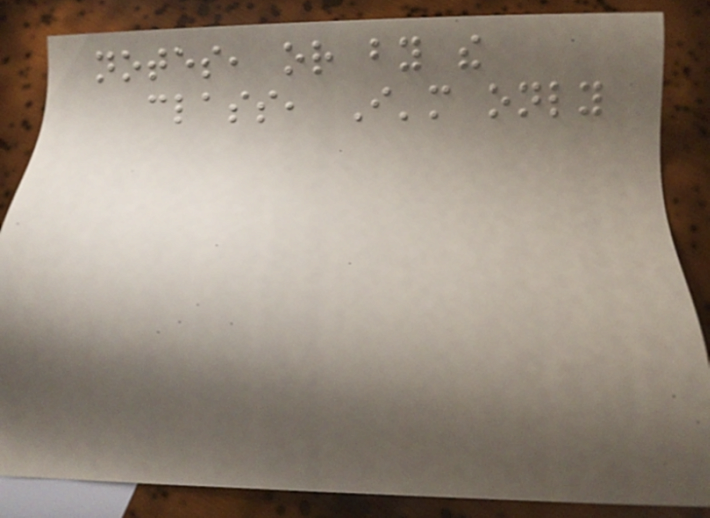notes, or by the
class, I'm only
